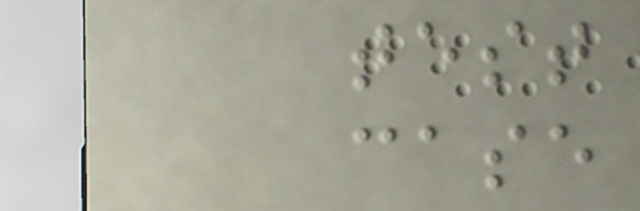test
case
